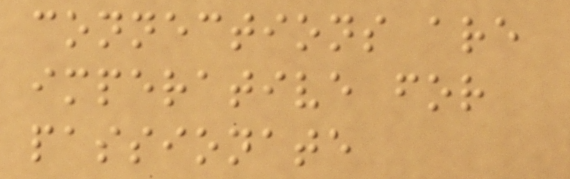connections are
imperative for
passionate
